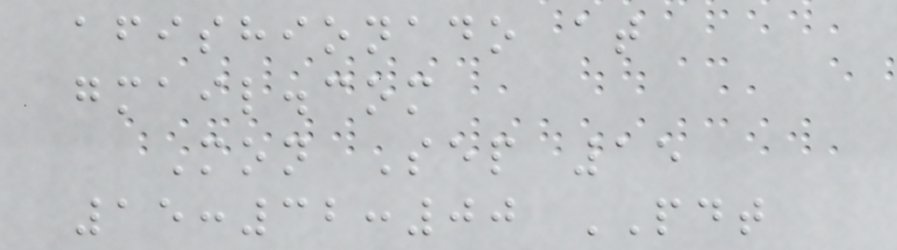afishionado at
gmail.com
Mon Sep 15
15:32:00 PDT
